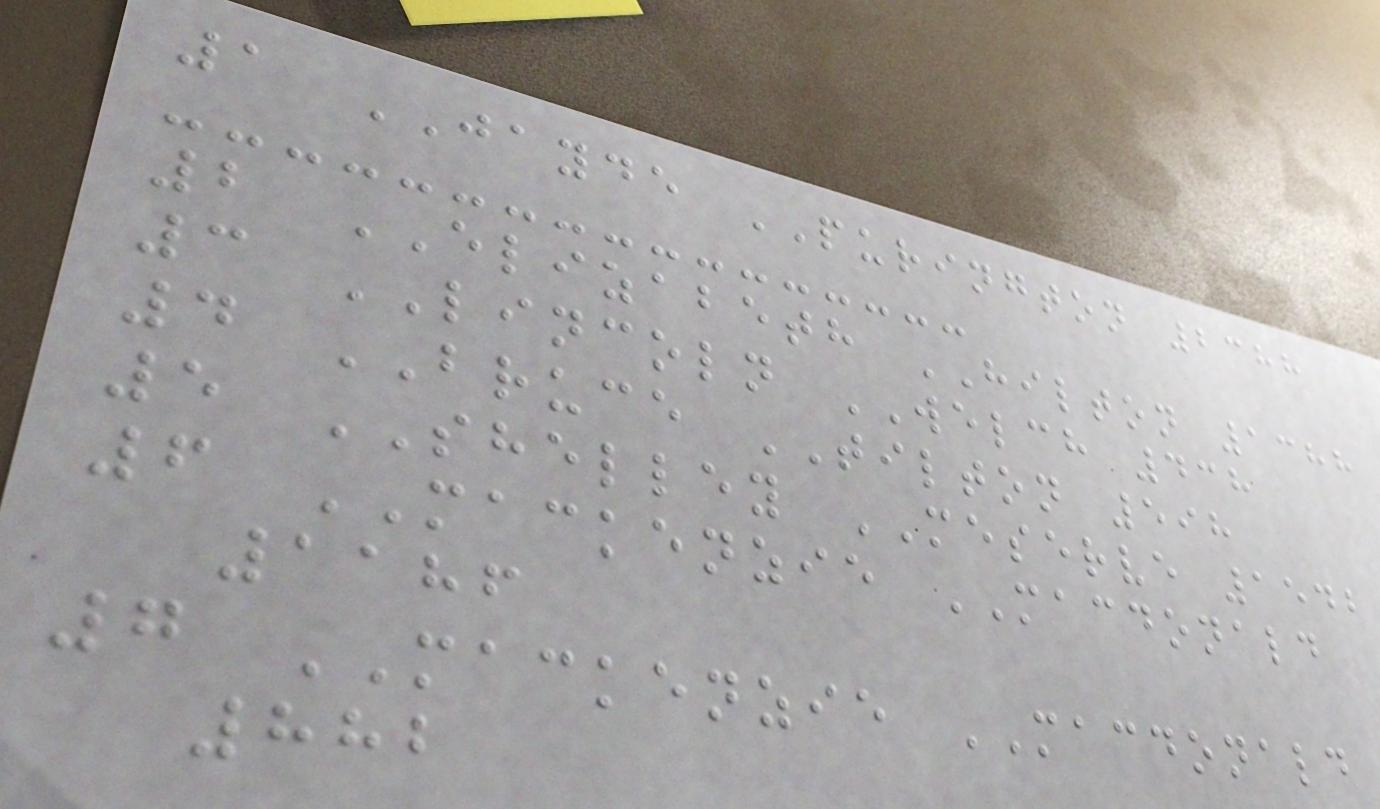1 JAYDE PURINGTON 2388
2 ELIZABETH HILTON 1388
3 LINCOLN WELCH 438
4 BRUCE TILTON 598
5 SHELLEY MESERVE 1542
6 MACKENZIE MACDONALD
1186
7 MACKENZIE MACDONALD
882
